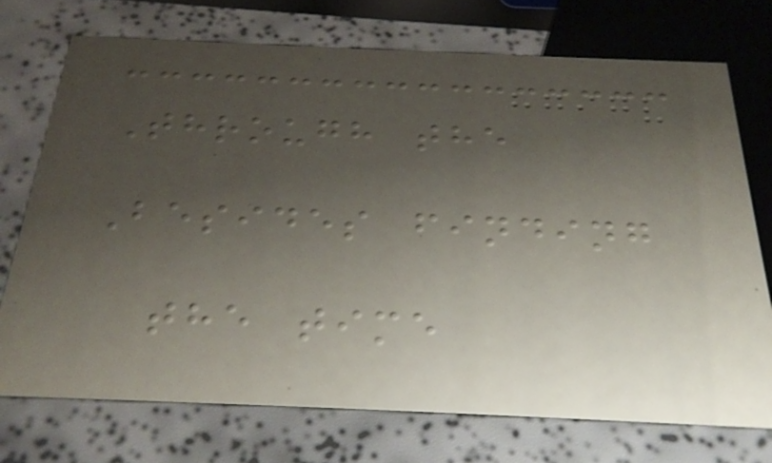Through the
Besides finding
the time
